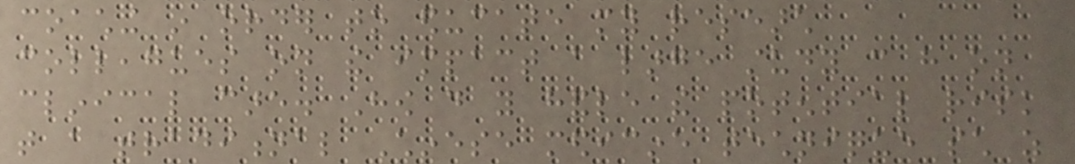coaching in order to educate my research
colleagues on the impact a large study can have on
clinical care. How do you handle the potential risk
that a traditional Chinese medicine technique such as
